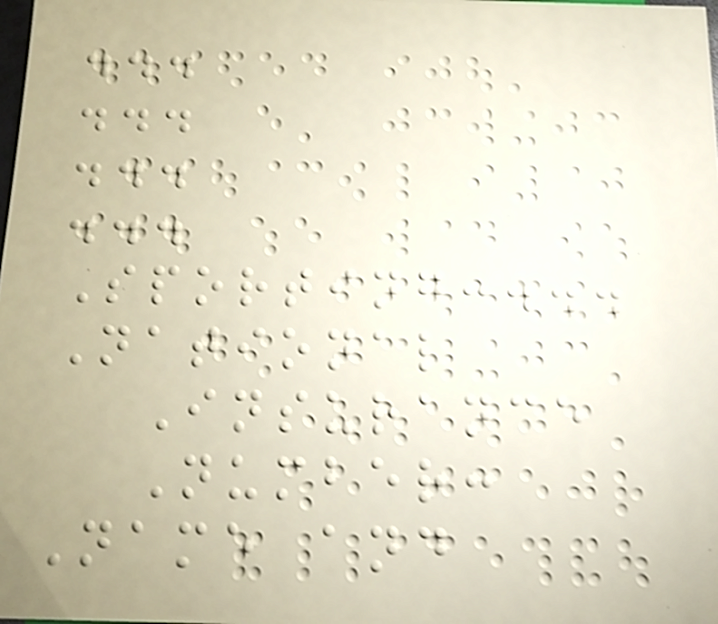...
...
...
...
Sporting:...
National
Insurance
Number:
Name and
